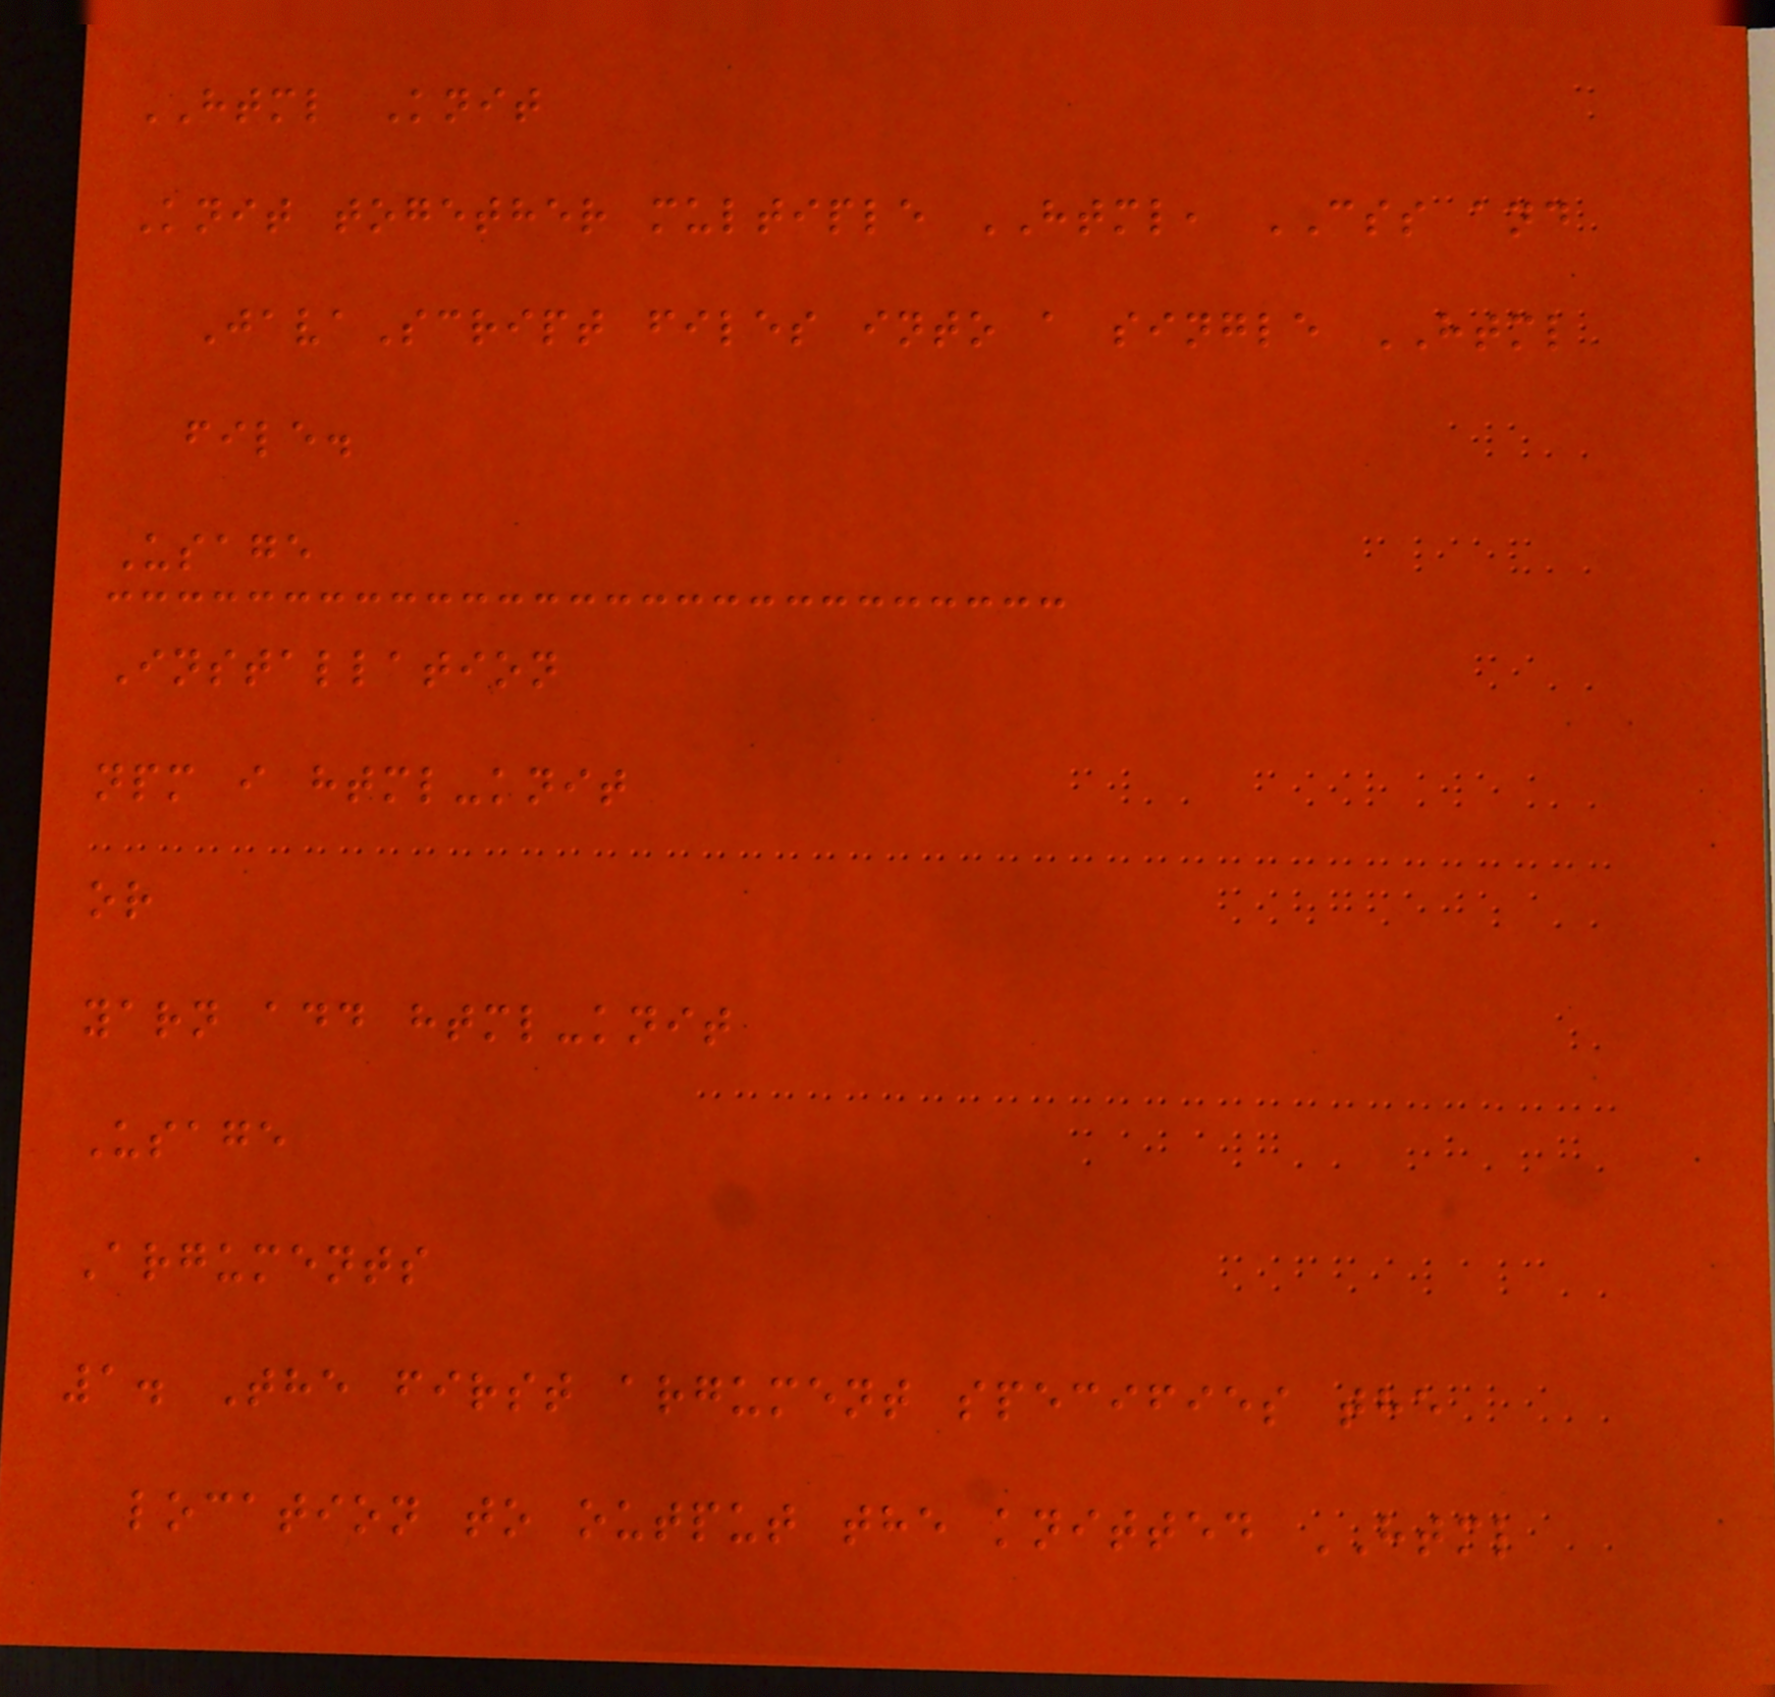HTML Knit
Knit together multiple HTML, CSS and
JavaScript files into a single HTML
file.
Usage
Installation
npm i html-knit
or
yarn add html-knit
Usage
Arguments
1. The first argument specifies the
location to output the knitted HTML
